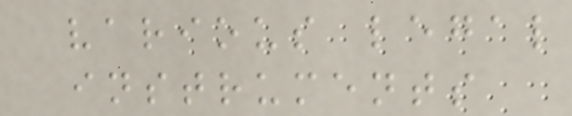various legal
instruments
